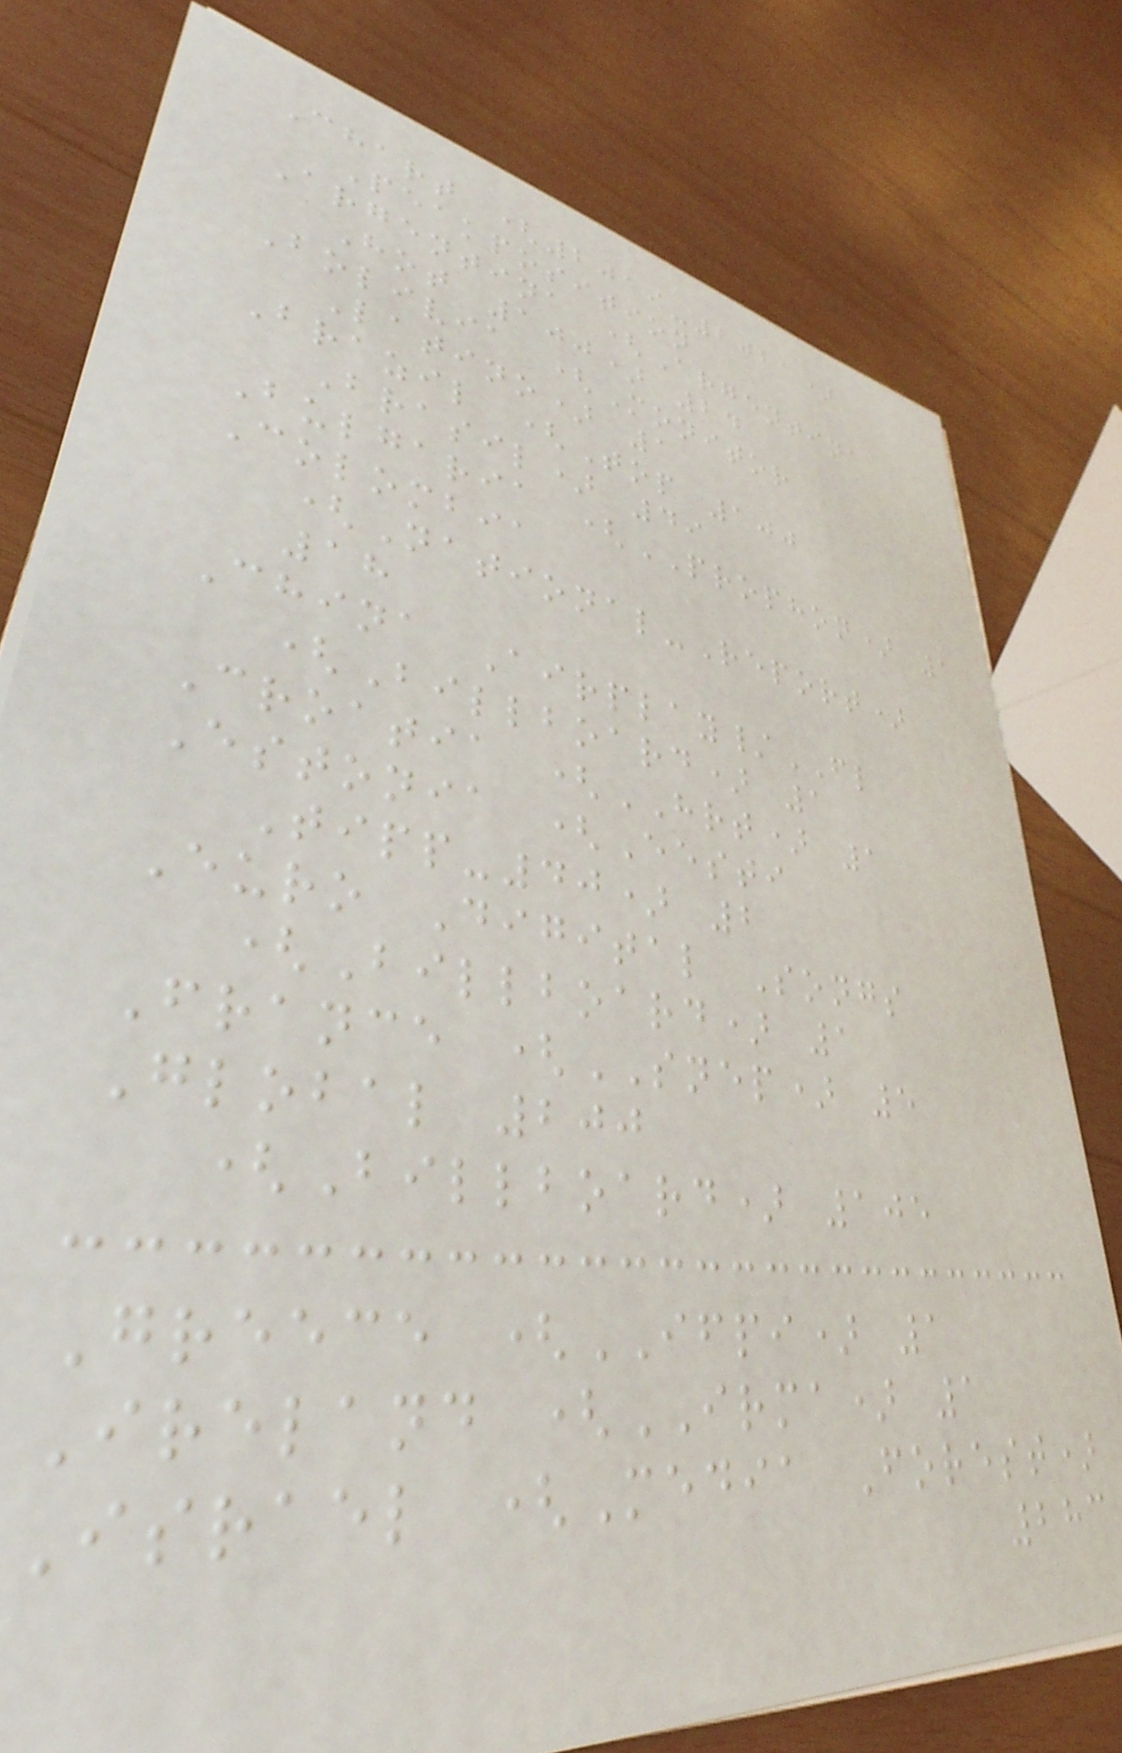Chart (2019-2021)
Peakposition
Argentina (Argentina
Hot 100) 24
Bolivia (Monitor
Latino) 1
Brazil (Top 100
Brasil) 49
Bulgaria (PROPHON) 1
Colombia
(National-Report)
18
China Airplay/FL
(Billboard) 1
Croatia (HRT) 1
Estonia (Eesti
Tipp-40) 2
Euro Digital Songs
(Billboard) 1
France (SNEP) 5
Global 200
(Billboard) 105
Greece (IFPI) 1
Ireland (IRMA) 1
Israel (Media Forest)
283
